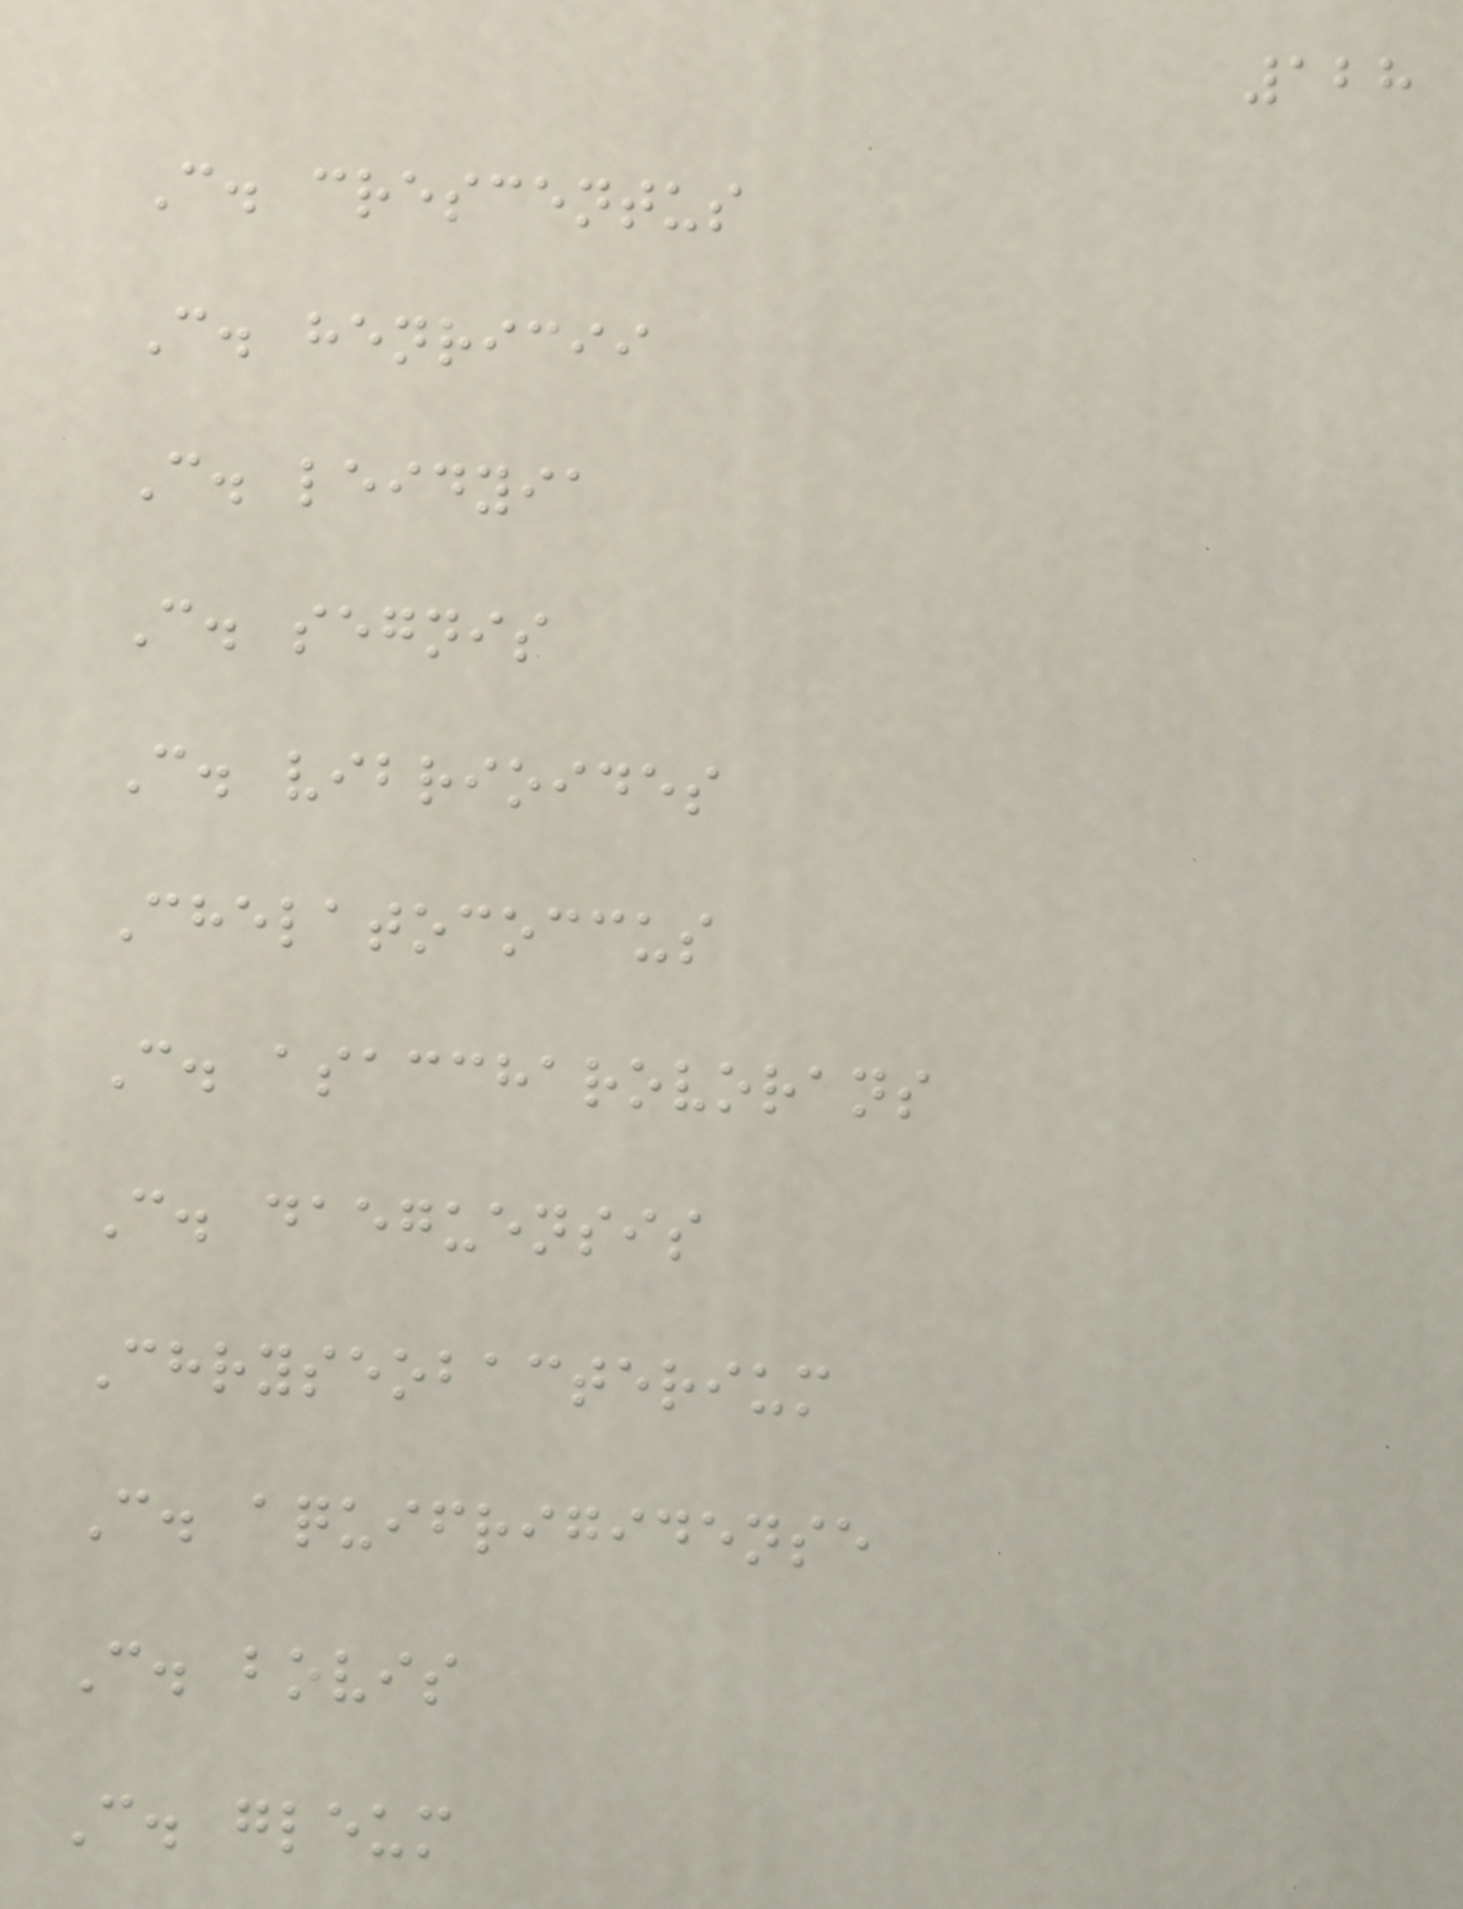128
C. crescentus
C. henricii
C. leidyia
C. segnis
C. vibrioides
Chelatococcus
C. asaccharovorans
C. daeguensis
Chryseobacterium
C. aquifrigidense
C. bovis
C. gleum
